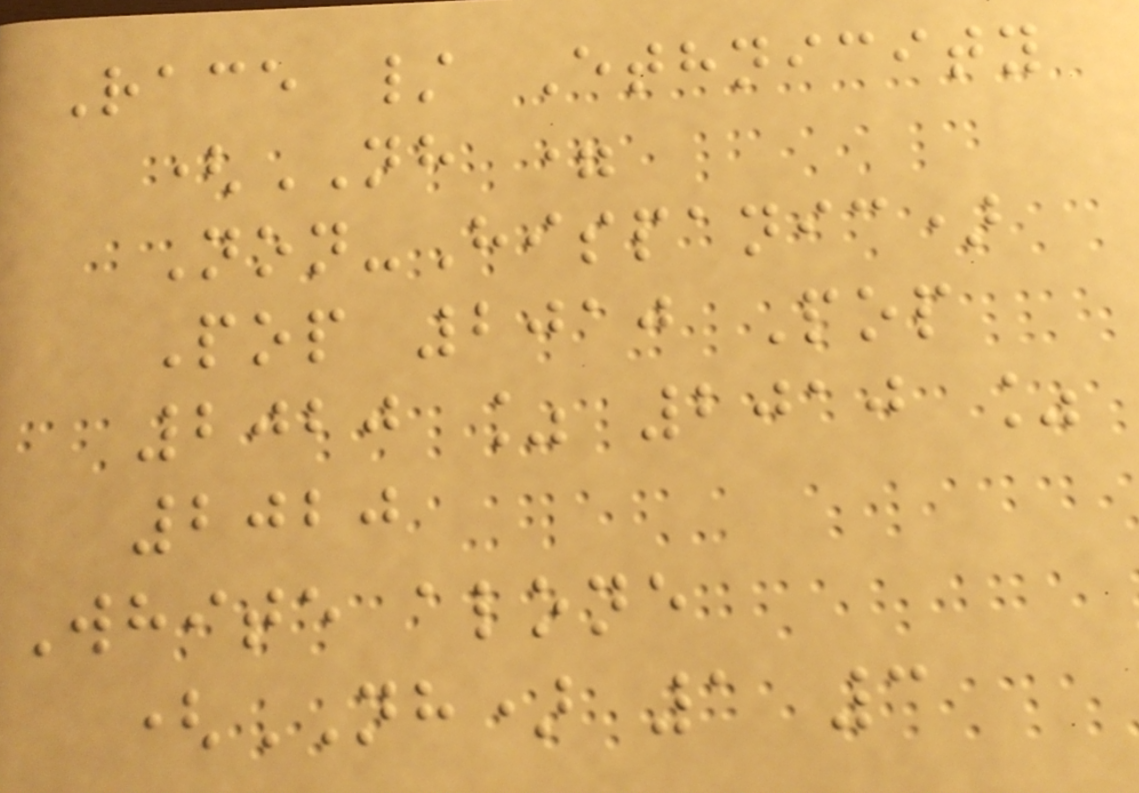Race / Ethnicity
(NH =
Non-Hispanic)
Pop 2010 Pop
2020 % 2010 %
2020
White alone
(NH) 1 3
